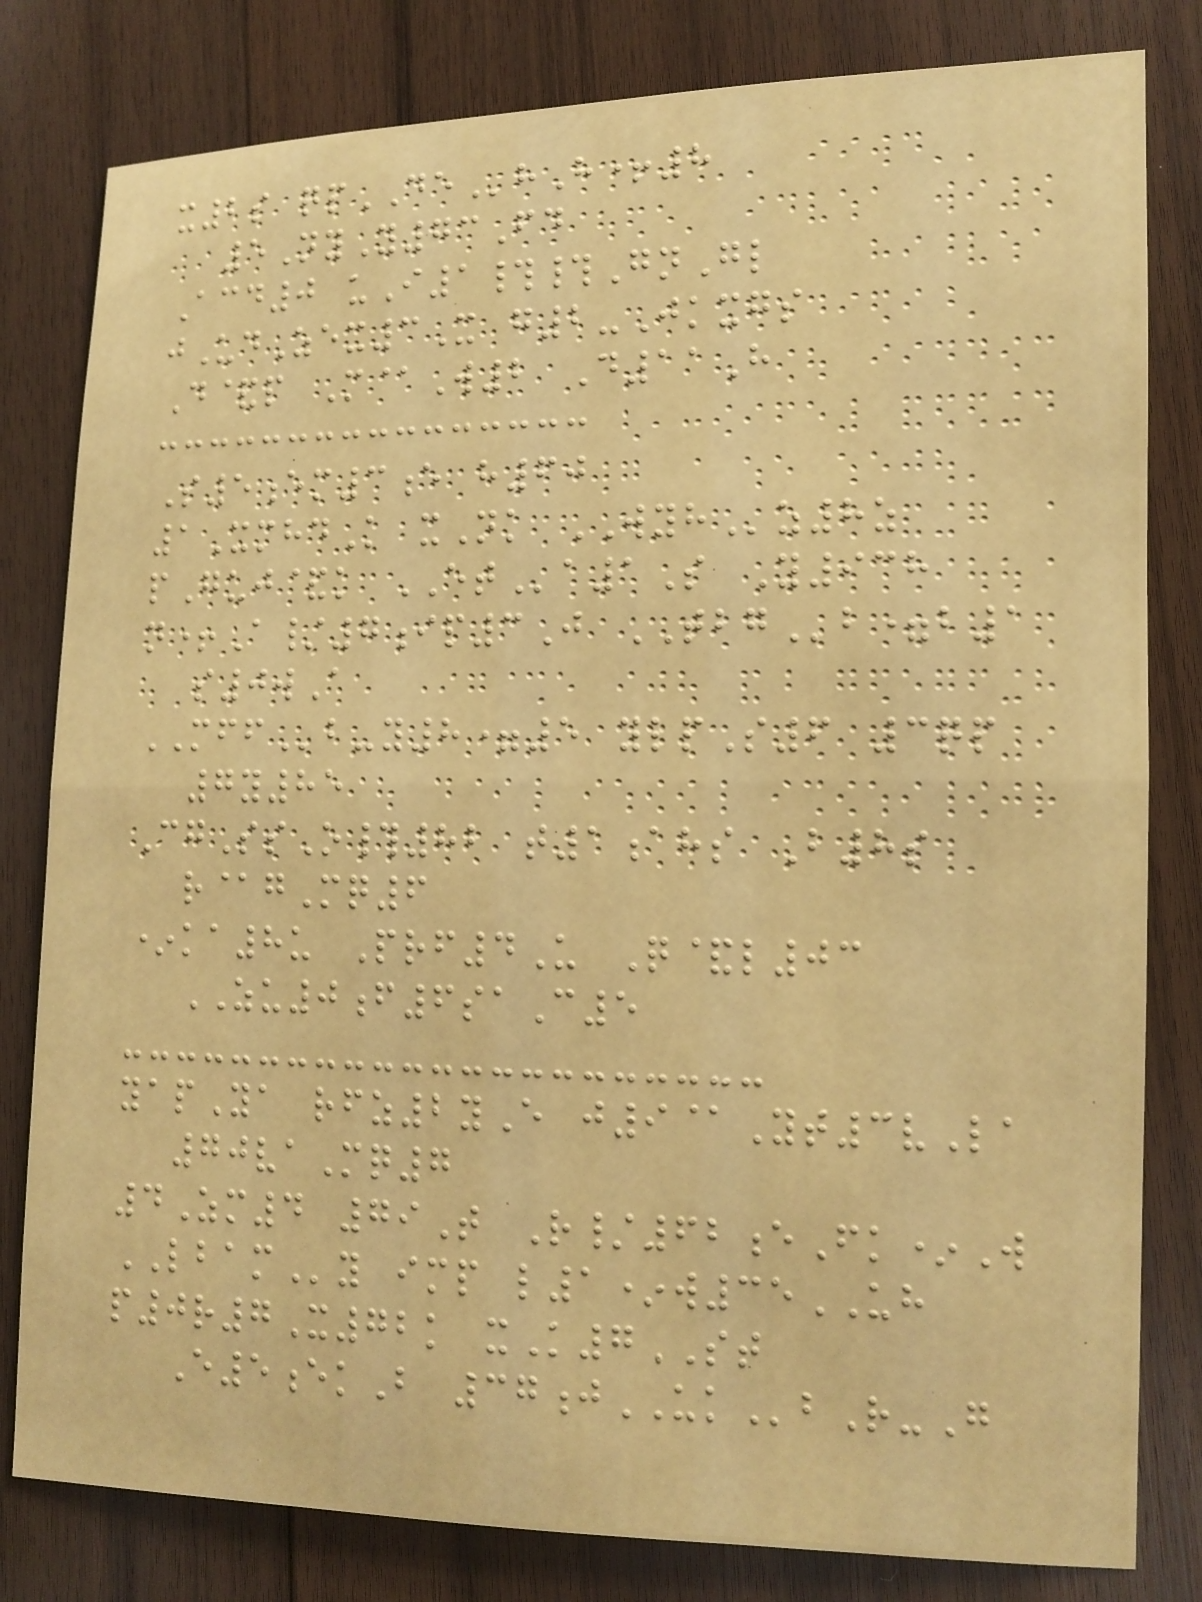x2s qpDEhH+8
5NyY73Fd
Acd0 uI1##GnGl
jUdZex3X g2-Jkxgs
D&p M@W2 D11H
S5em3e h60
1XmhdK xNk WYHz8z
pGuj&k ETa1S Y938
n+A/7ip3J TBGb=b1
s0wA
MFFb-y8=5 ylpS6 3qp
7y85
CgSsO#82 t1ahs B8s
r@gMq6
*ka8u Prf4U Q&l03
ZU0f6saC5
yapYa rfz2yE j9@Yt3vLa
70vaMq7
4Zm4 79T R/62eFk*W
LBAMy imp l1*w35UH
p0r7X72k xK7ST
E5ekB 37jUKbR-G
